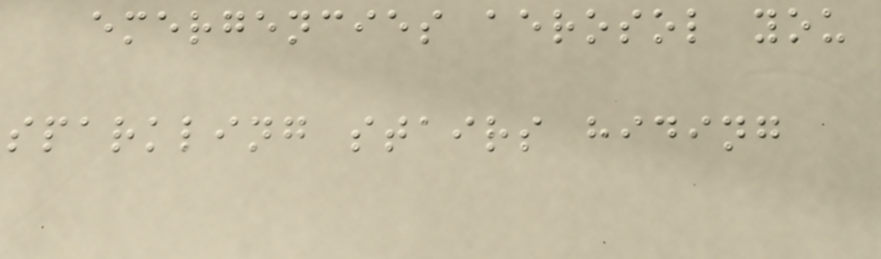emergencies aerosol you
sparkling stairs hiding
